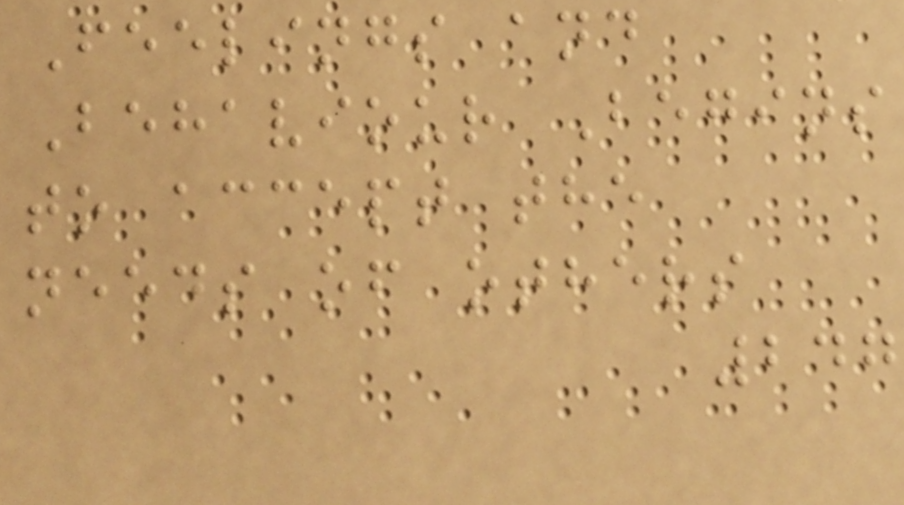Feelings and
Behaviour Begins
to accept the
needs of others
247
